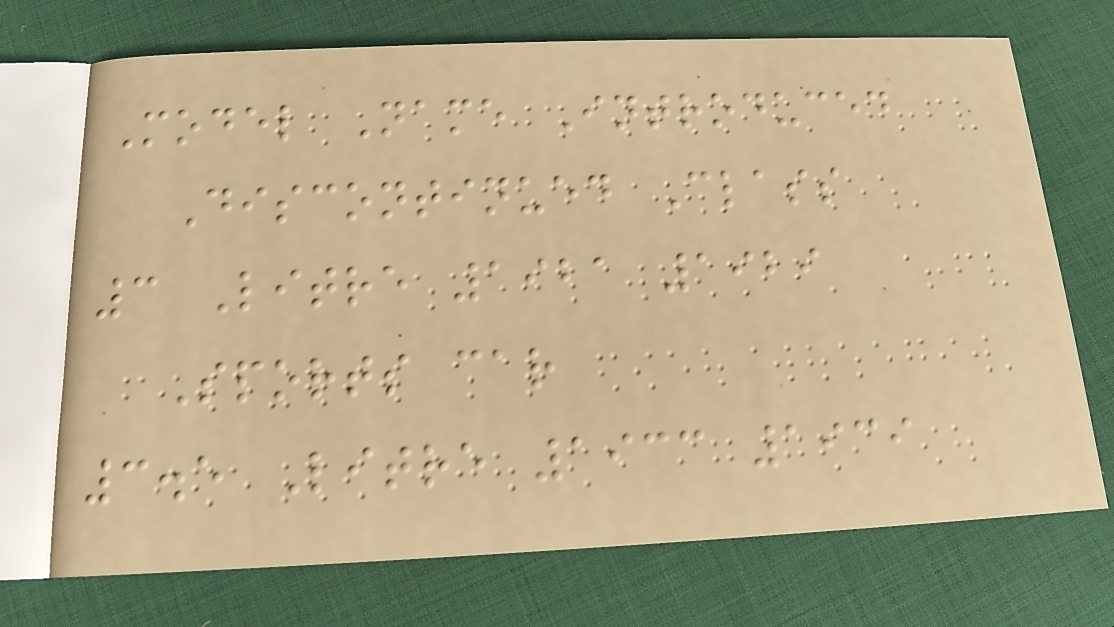Model Name Introduced
Discontinued Class
3 Litre 1921 1929
Sports car
3.5 Litre 1933 1939
